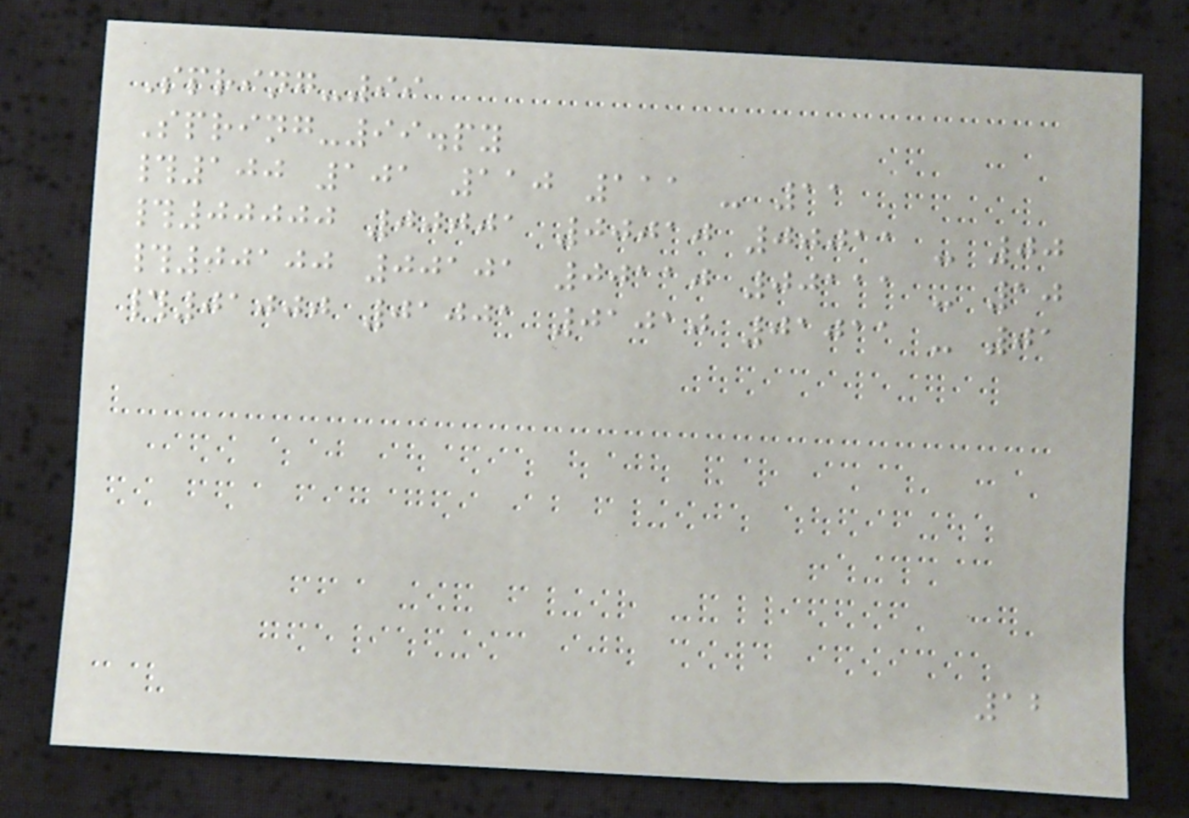Spring-99
Spring-99.py
#100 101 110 111 - 11
#00000 00001 00010 00011 - 00
#00100 00101 00110 00111 - 10
#01000 01001 01010 01011 - 01
12
